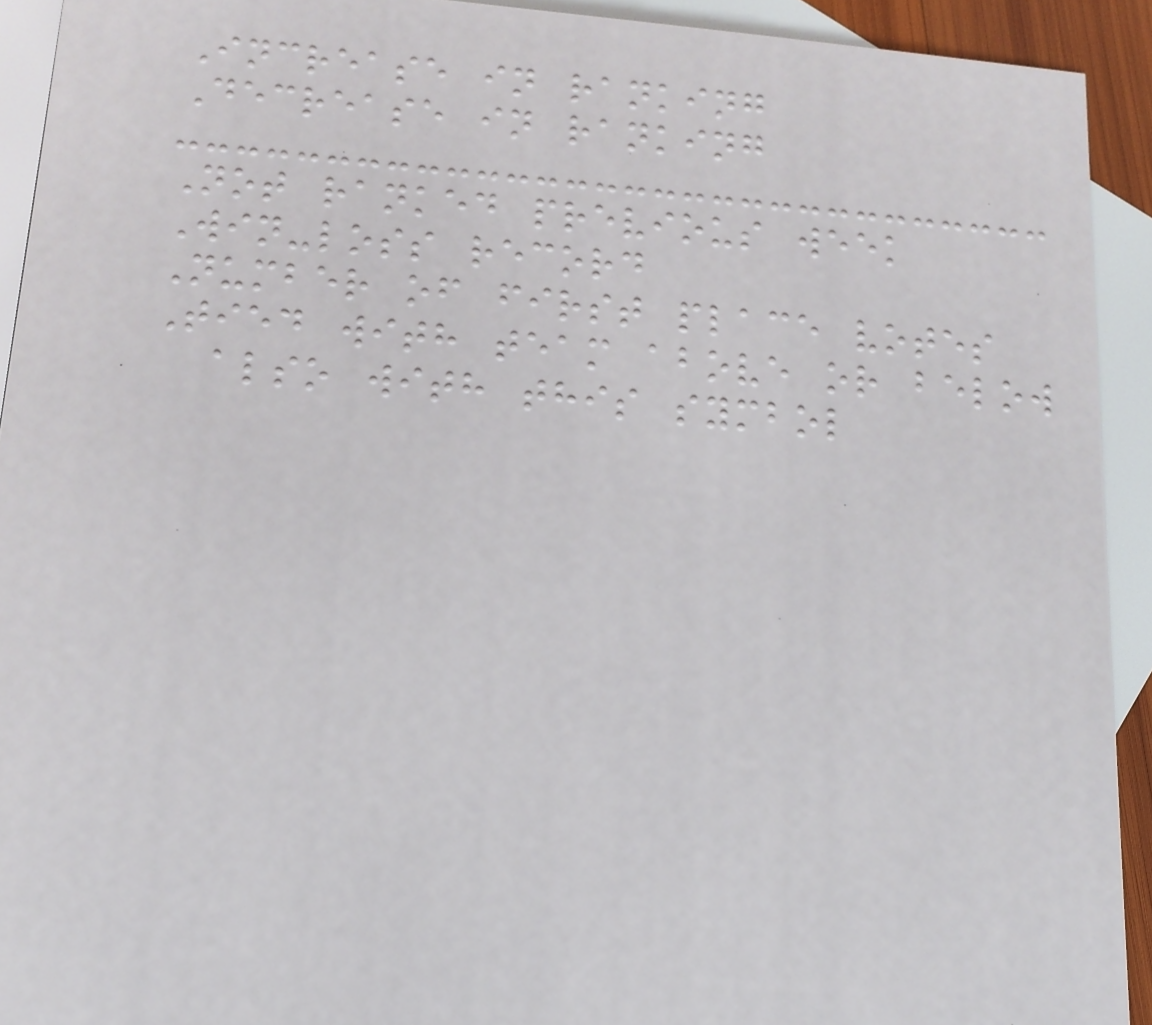Increase in ranking
Decrease in ranking
Not ranked previous week
Win-loss record
Number of first place votes
Tied with team above or below
also with this symbol
